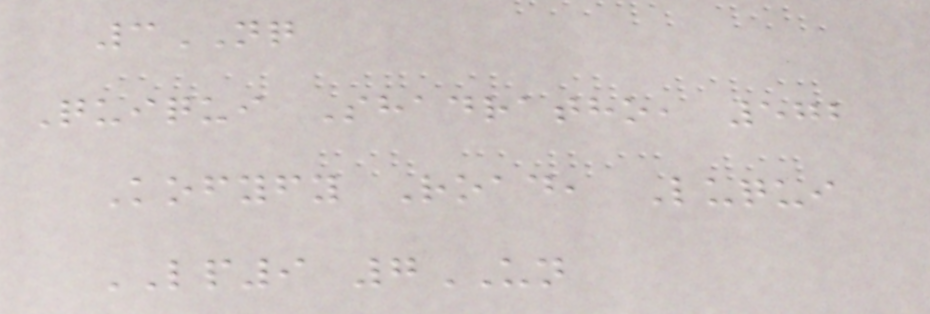3NQ
Quiqui Shadratho, 572
Kofyfy Road, Luqui
LP9 7UN
